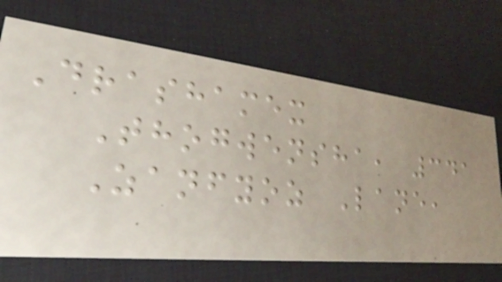Drashamex
Thogwensha, 341
Zanfyoz Lane,
